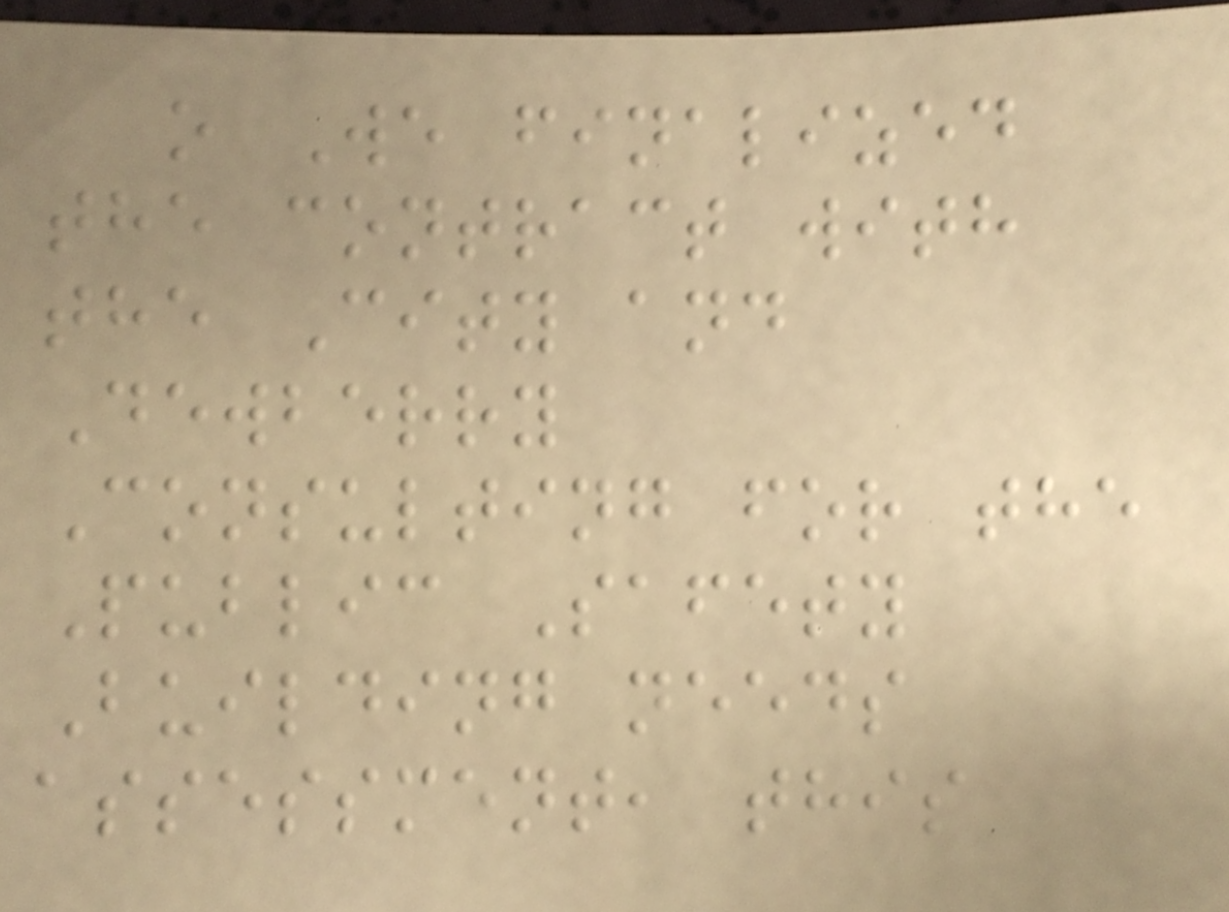o We finalized
the contract with
the City and
Dewberry
Consulting for the
Public Safety
Building needs
assessment, this
